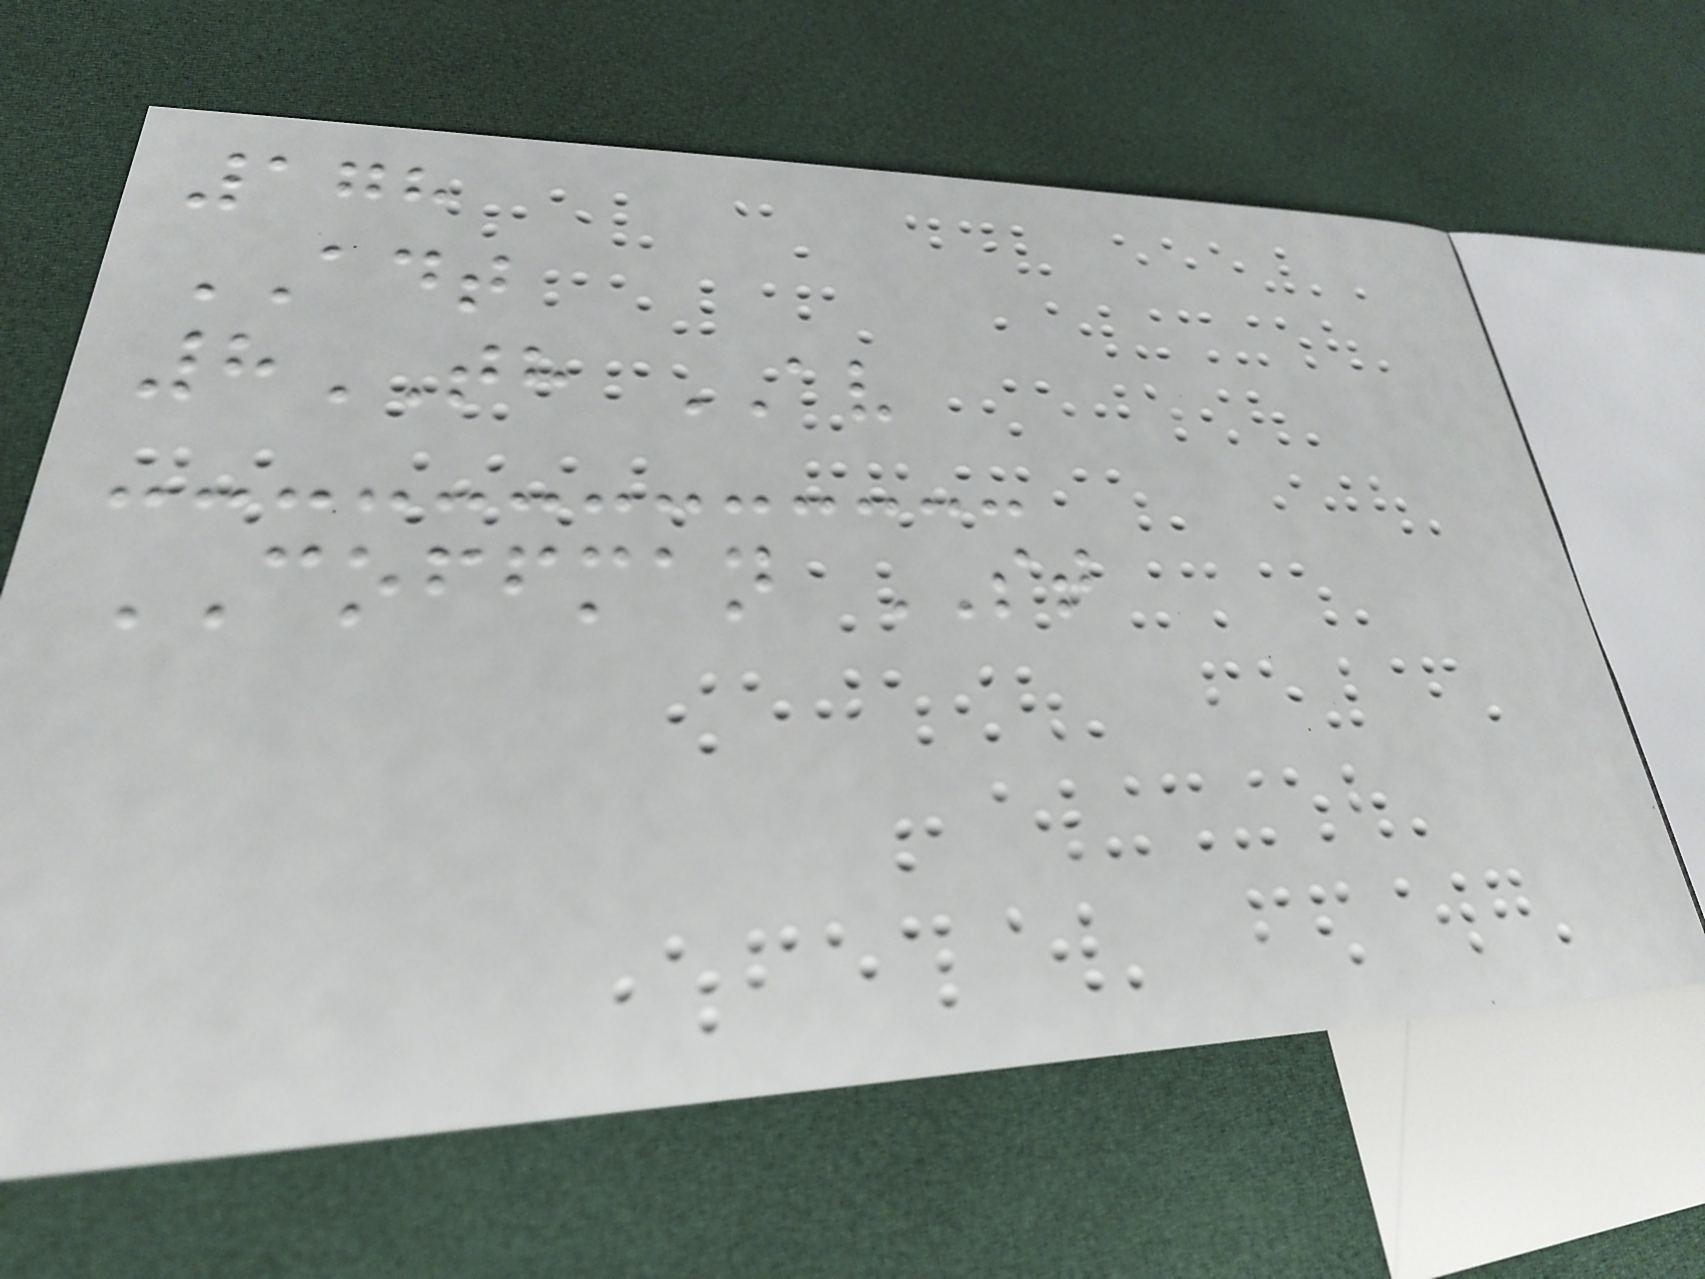178
ADT
8TH AV
COFFMAN ST
